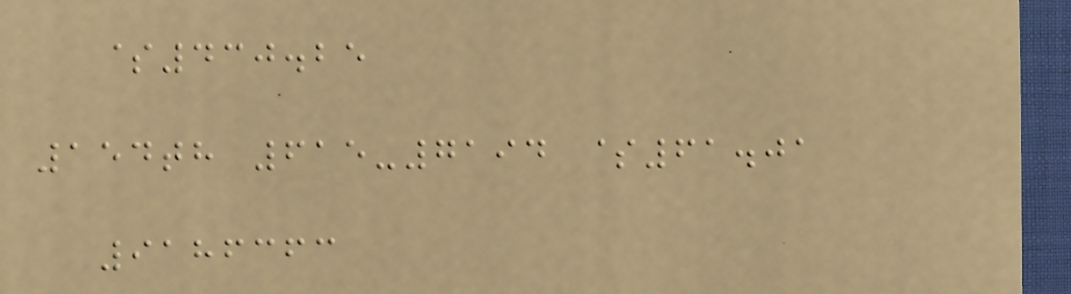$430.25
154th 615-7194 $61.01
9186363
